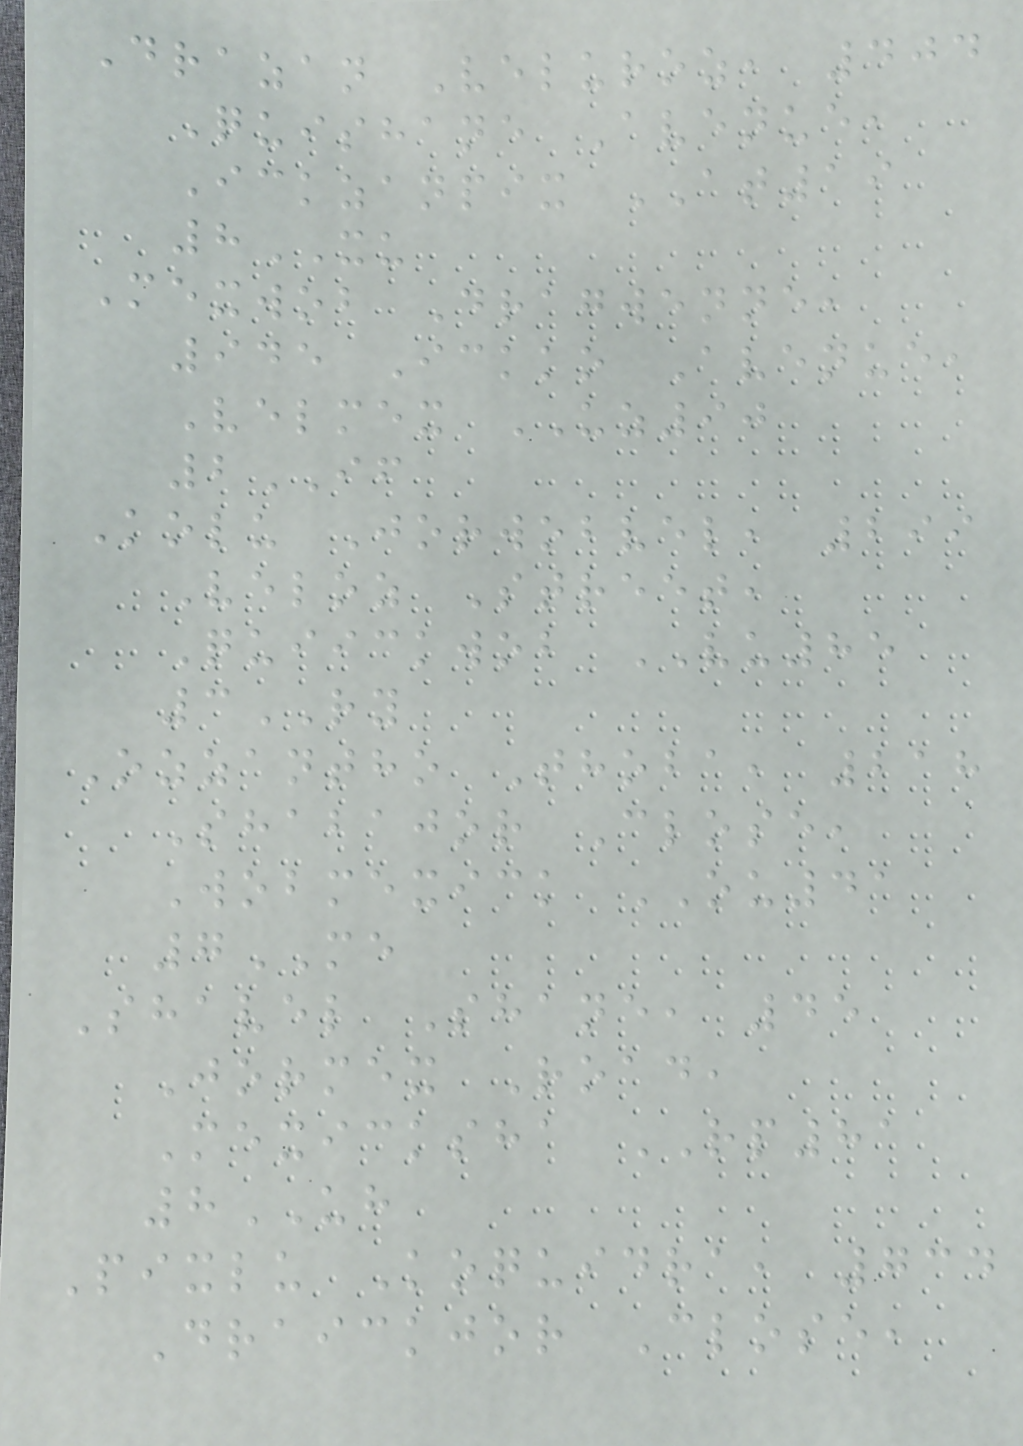Drazan Veluroz, 404
Quishane Avenue,
Ickzanpix AT19
8XU
Mexwob Dragwenne,
945 Ickko Avenue,
Velmex UZ90
2IF
Kolu Jorwobvel, 299
Veloz Street,
Quiickwob VU85
3RY
Ozzantho Thoba, 218
Shabajor Close,
Wobmexick OU41
7ME
Shavel Shane, 45
Jormex Road,
Mexicksha RP81
8UH
Pixlu Koquidra, 734
Draickjor Close,
